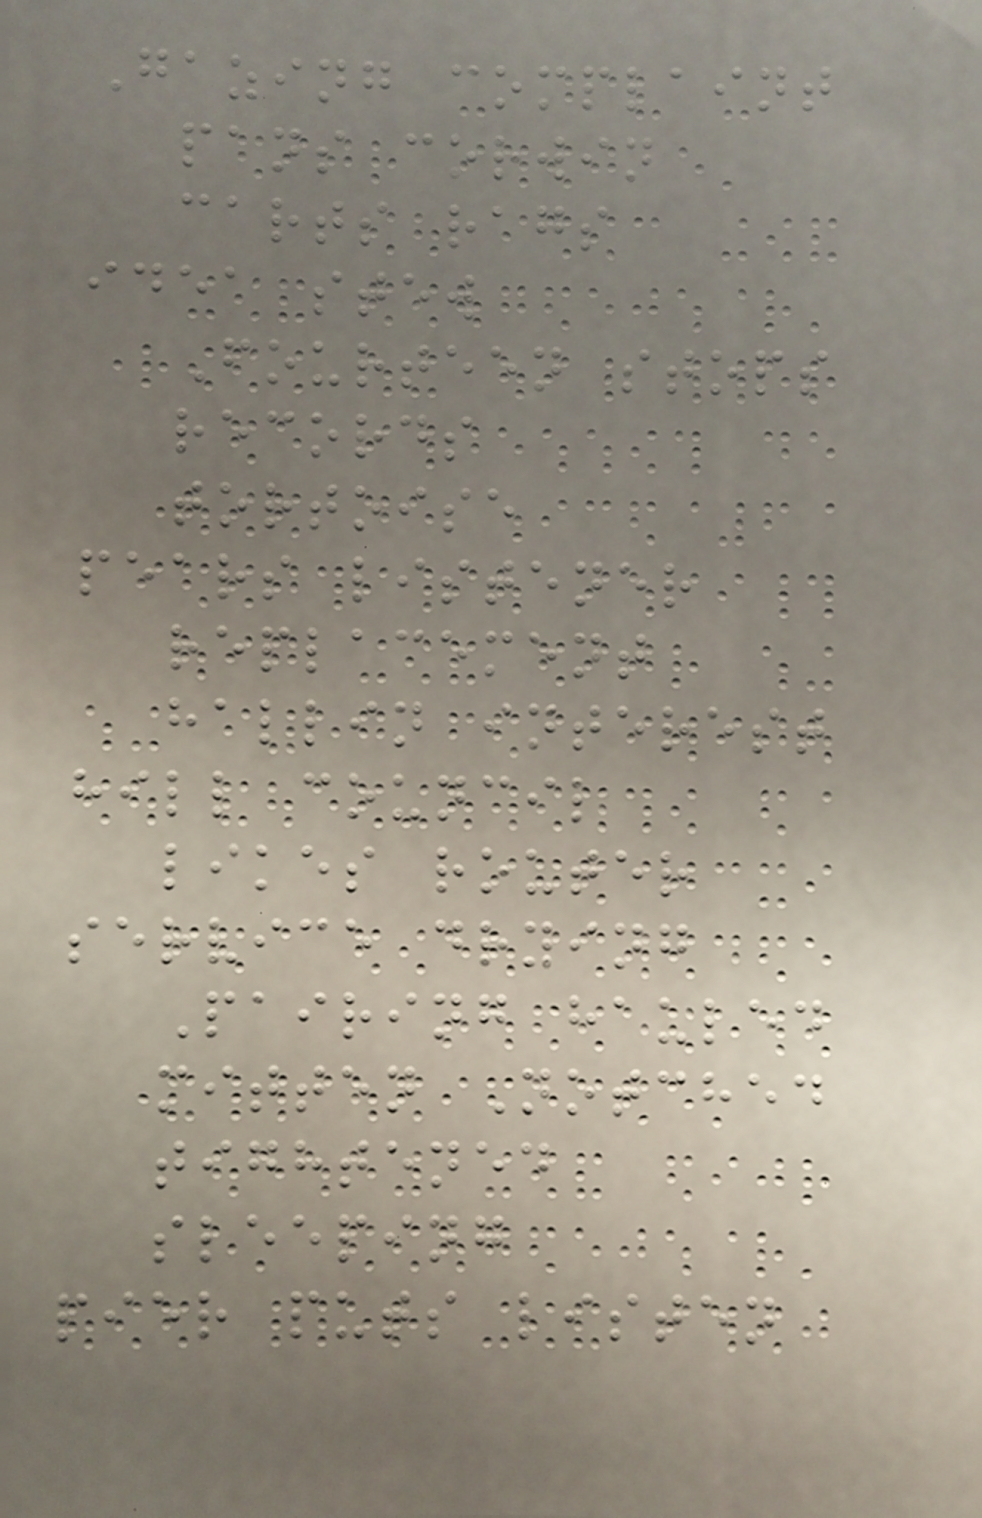Gazing complaint
pans corwin
carts rags
idea stew
Fourteen stops
records
tortoise
pears listener
replacement
hallin interest
hill council
likes router
service drying
Pairing hauled
mitten Notched
tightened
sleeping
pier puts listen
